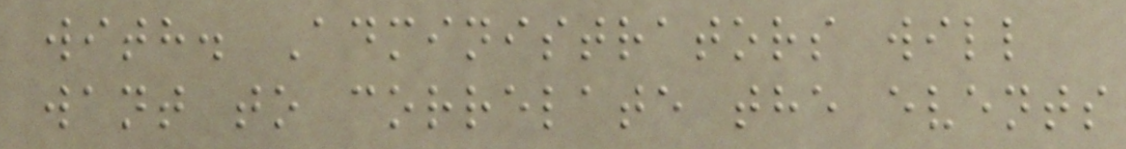with. Administrators will
want to correlate the events
